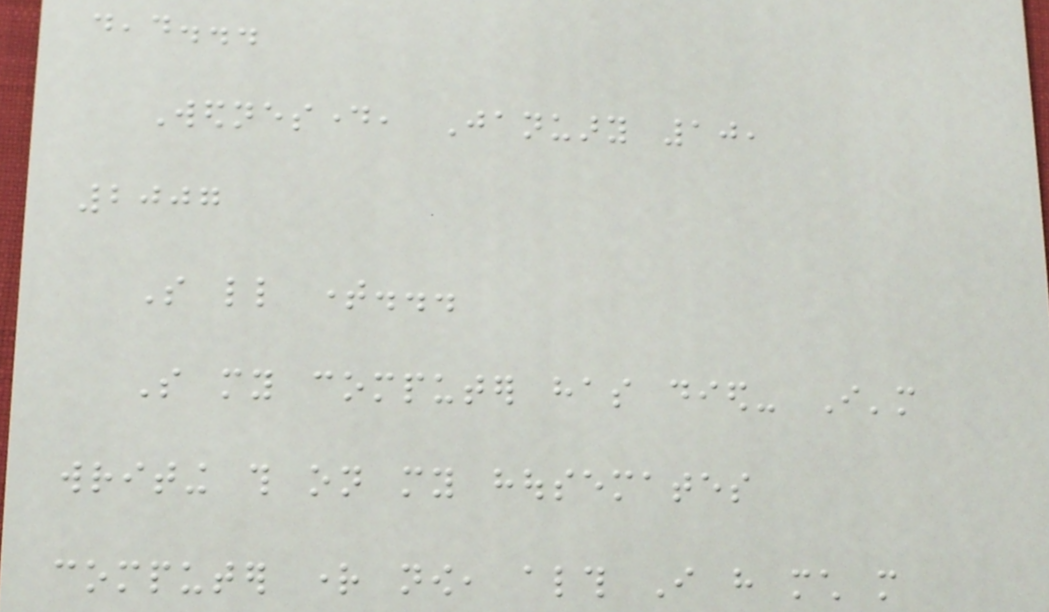dead...
Wednesday, January 10,
2007
So little time...
So my computer has died- I'm
writing this on my housemates
computer right now, although I have much more
